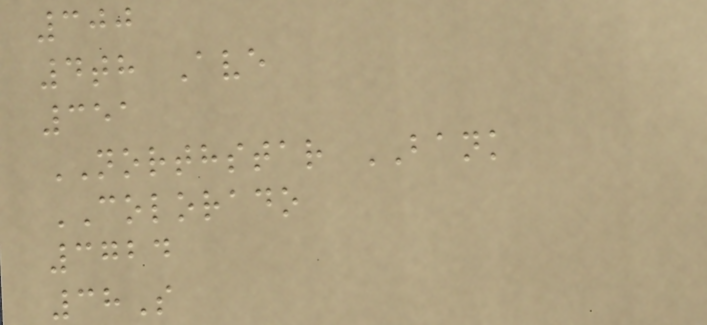300
4th Ave
351
NORTHSTAR BANK
COLORADO
3724
38S
